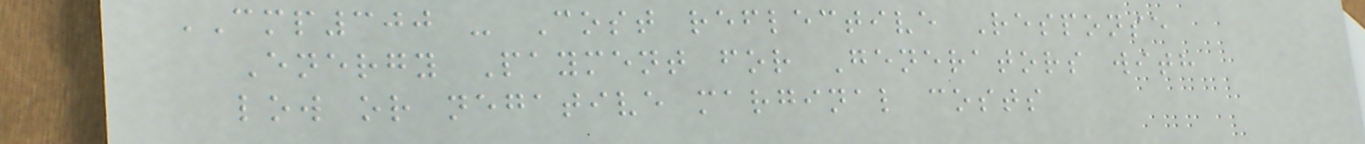CMP300 - Cost reflective Response
Energy Payment for Generators with
low or negative marginal costs
